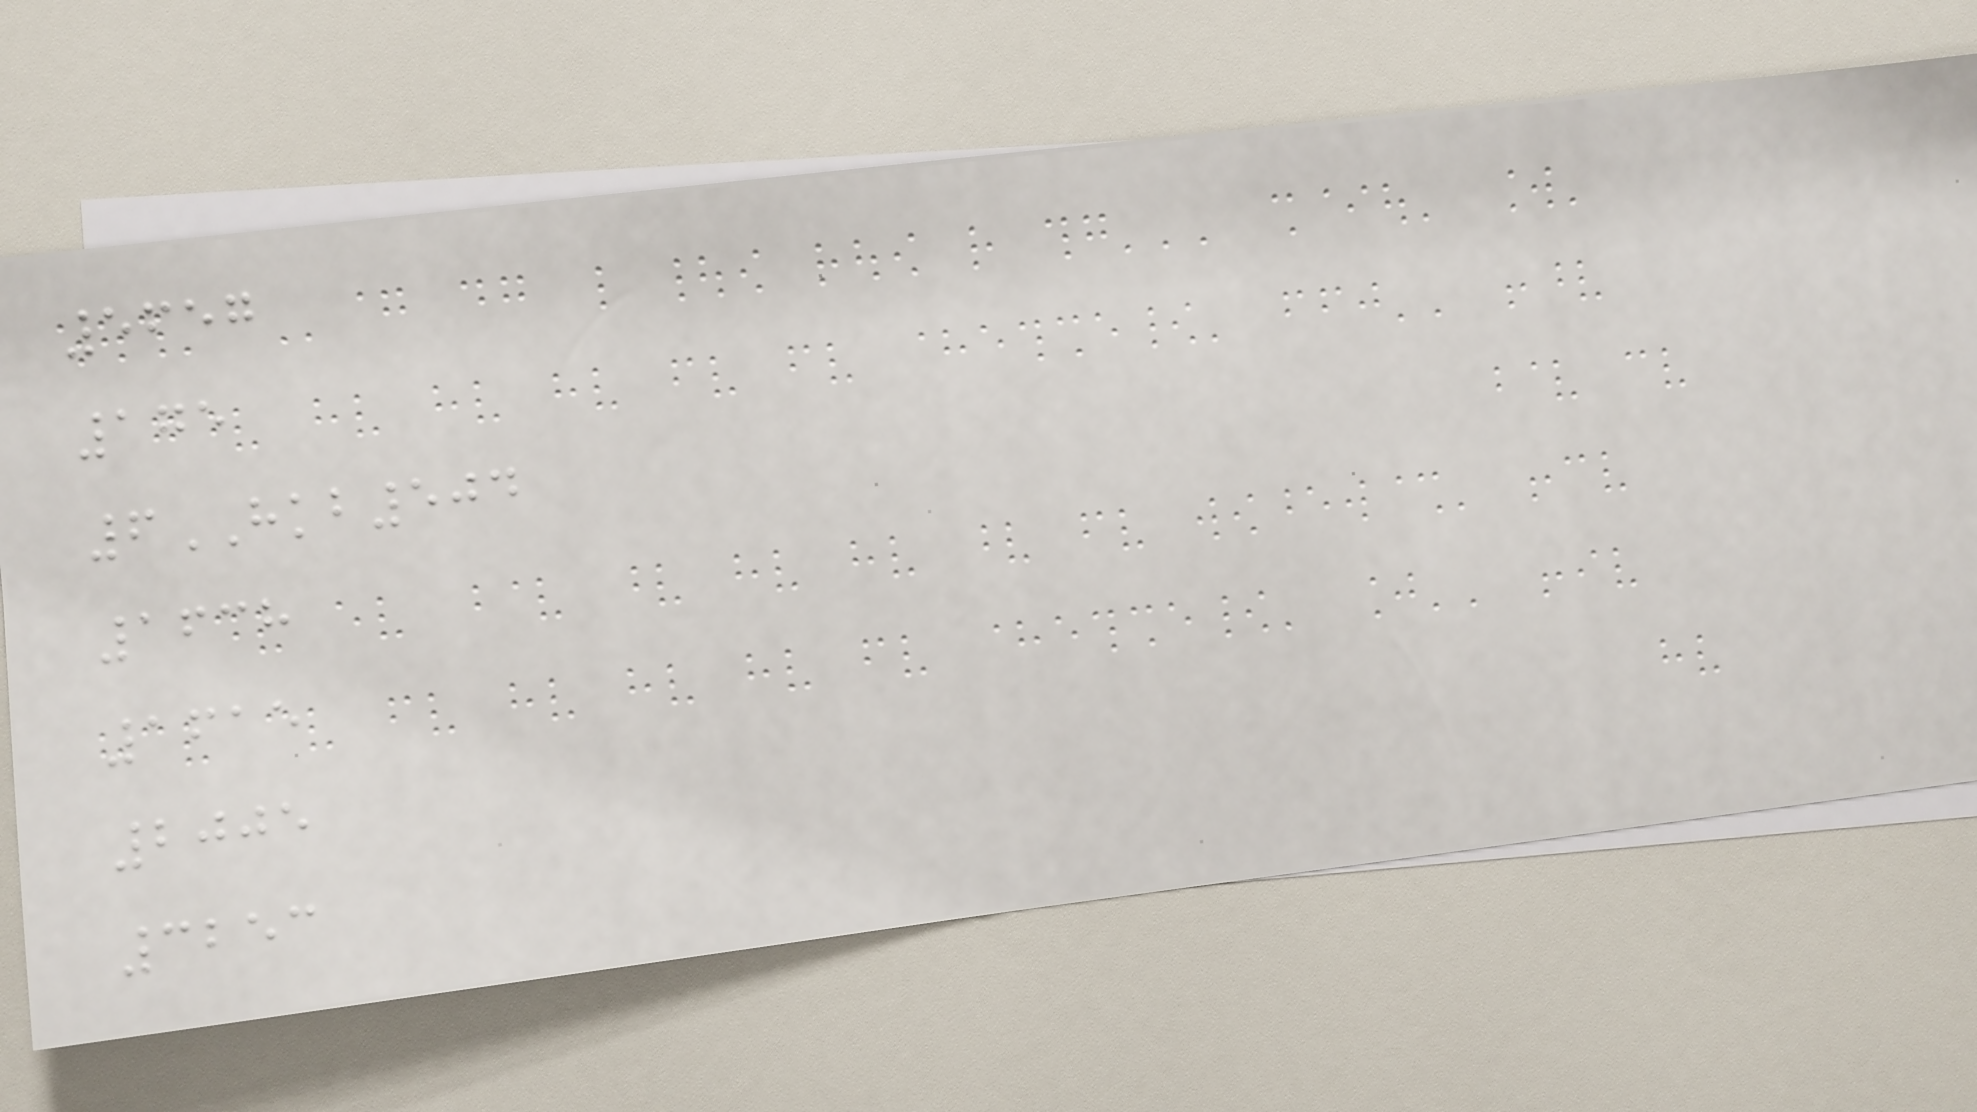5657
175
6HKB504
1638
1615
2005
3253
